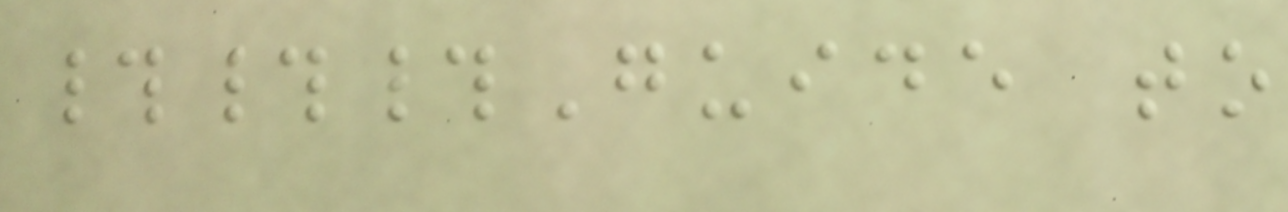###Guide to
